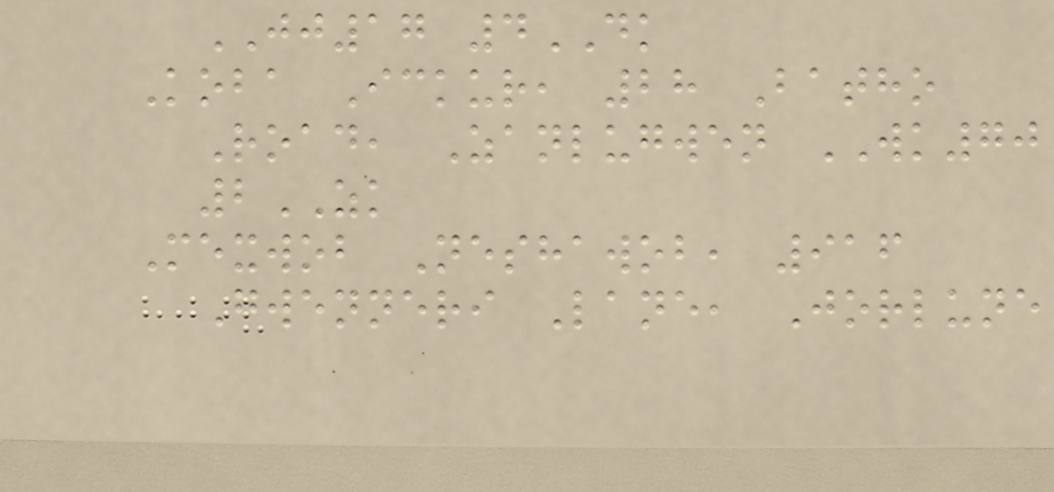JJ17 4DK
Koba Ickur, 28 Batho
Road, Zanlugwen WK70
2ZK
Mexwob Neshawob, 916
Gwenneri Lane, Jorlune
